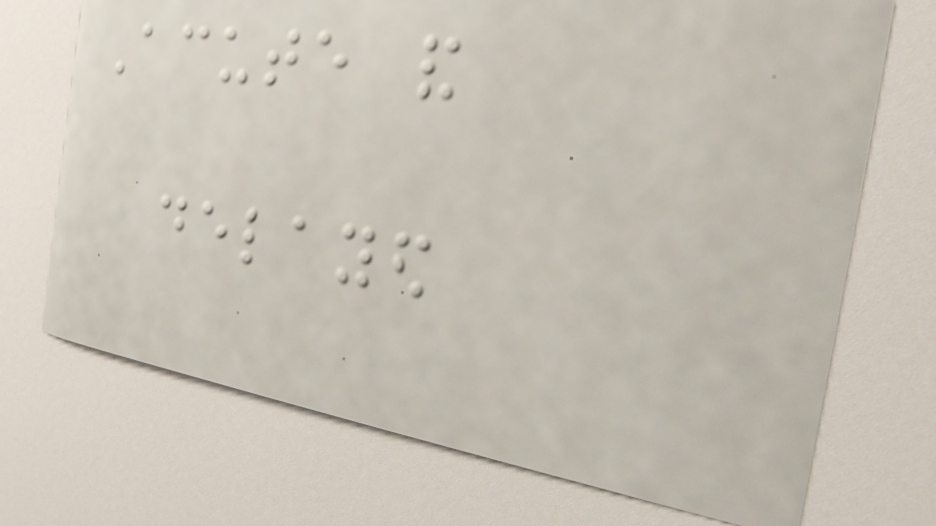Acute and
delayed
